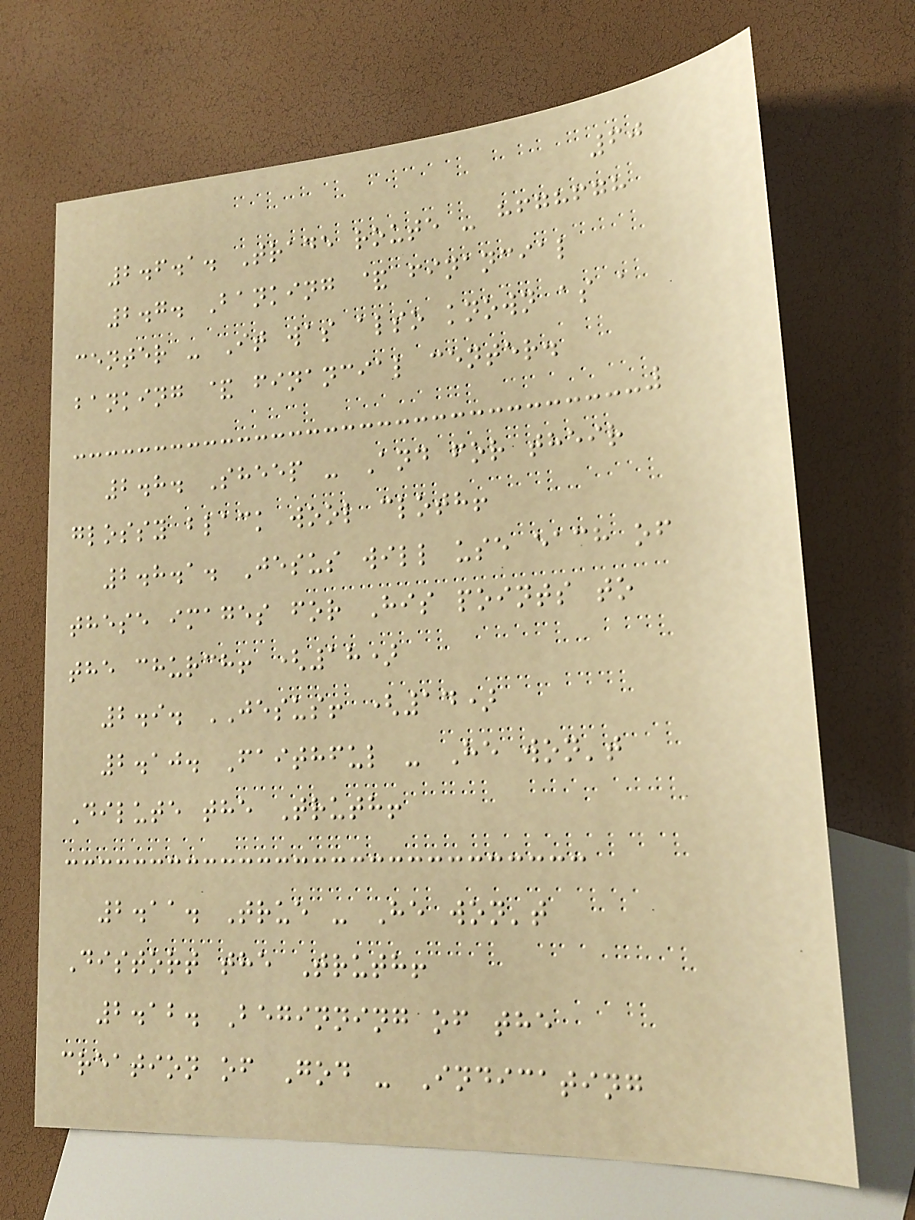60
2.6.1. Trade route - hfghfgh
2.7. Banking & financial
center - It was also known as a
banking & financial center.
2.8. Sheep - And for their
glossy black wool cloth!
2.8.1. Jesus will use each of
these images for His points to
the church! (18)
2.9. JESUS! (14)
2.10. Faithful - He won't
Dilute the Truth!
2.11. True - He won't
Distort the Truth!
2.12. Beginning of the
creation of God - Indicating
